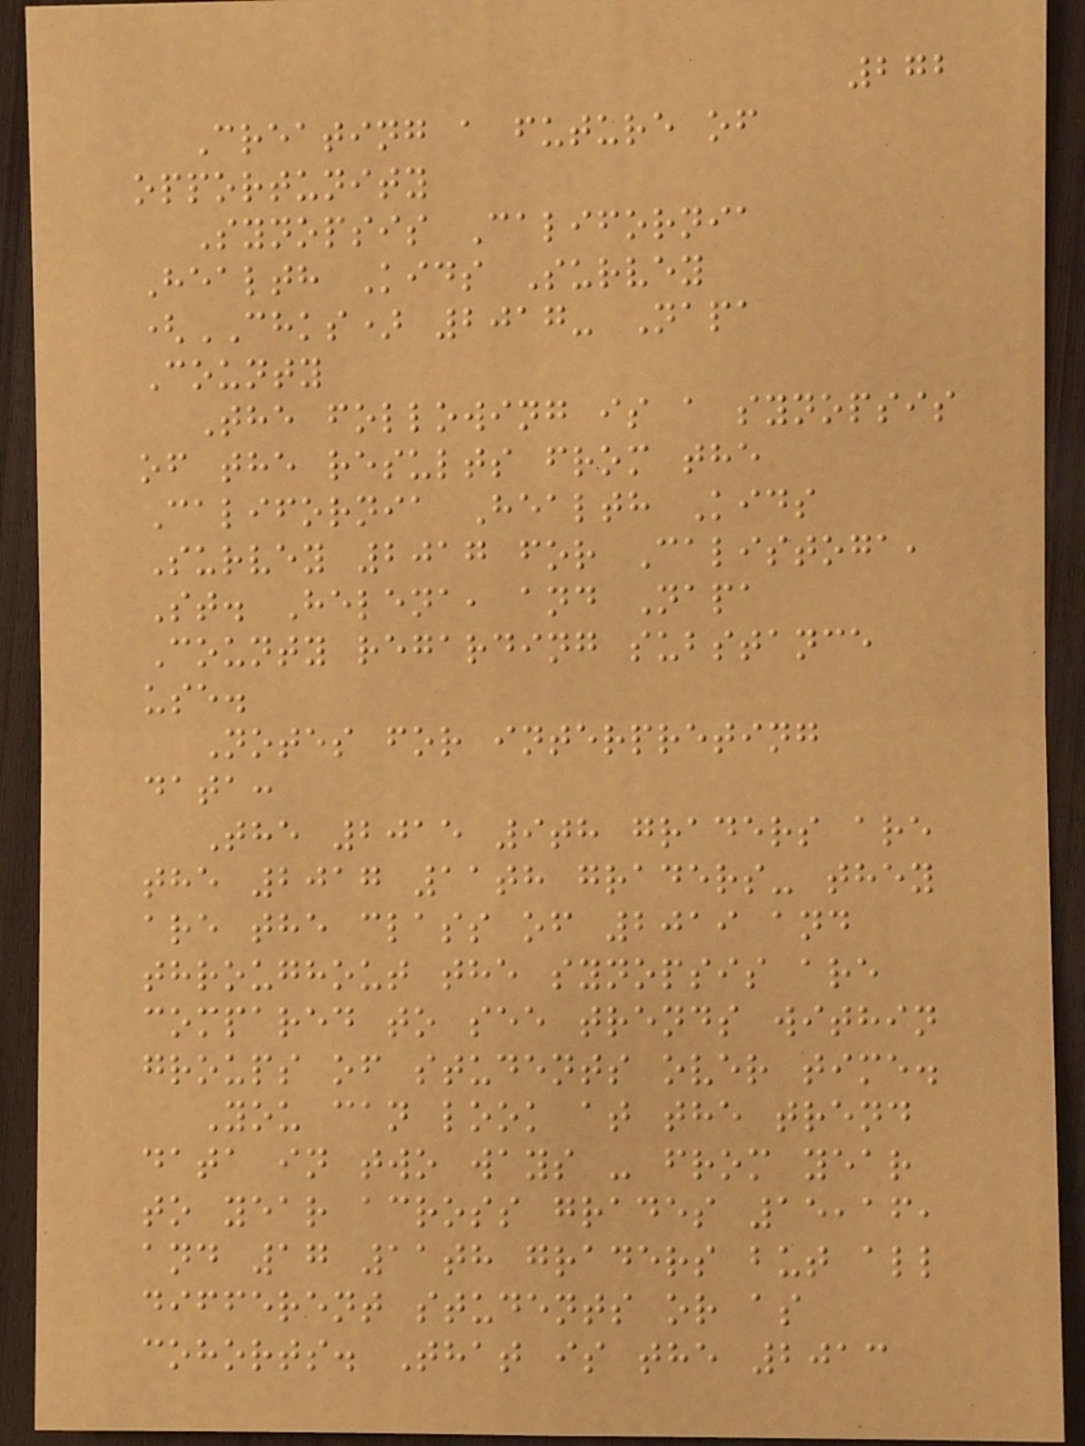272
Creating a future of
opportunity
Synopsis California
Health Kids Survey
(CHKS) 2017- Napa
County
The following is a synopsis
of the results from the
California Health Kids
Survey 2017 for Calistoga,
St. Helena, and Napa
County regarding substance
use.
Notes for interpreting
data:
The 2015 9th graders are
the 2017 11th graders- they
are the class of 2019 and
throughout the synopsis are
compared to see trends within
groups of students over time.
You can look at the trend
data in two ways - from year
to year across grades 15,16,
and 17 11th graders but all
different students or as
cohorts. That is the 2013
